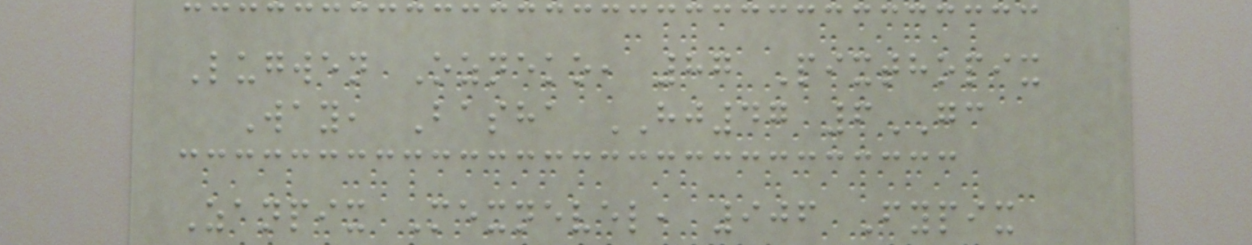Lugwen Ozneko, 87 Pixthopix
Way, Basha HJ47 6GC
Zanpix Mexnevel, 906 Fypix
